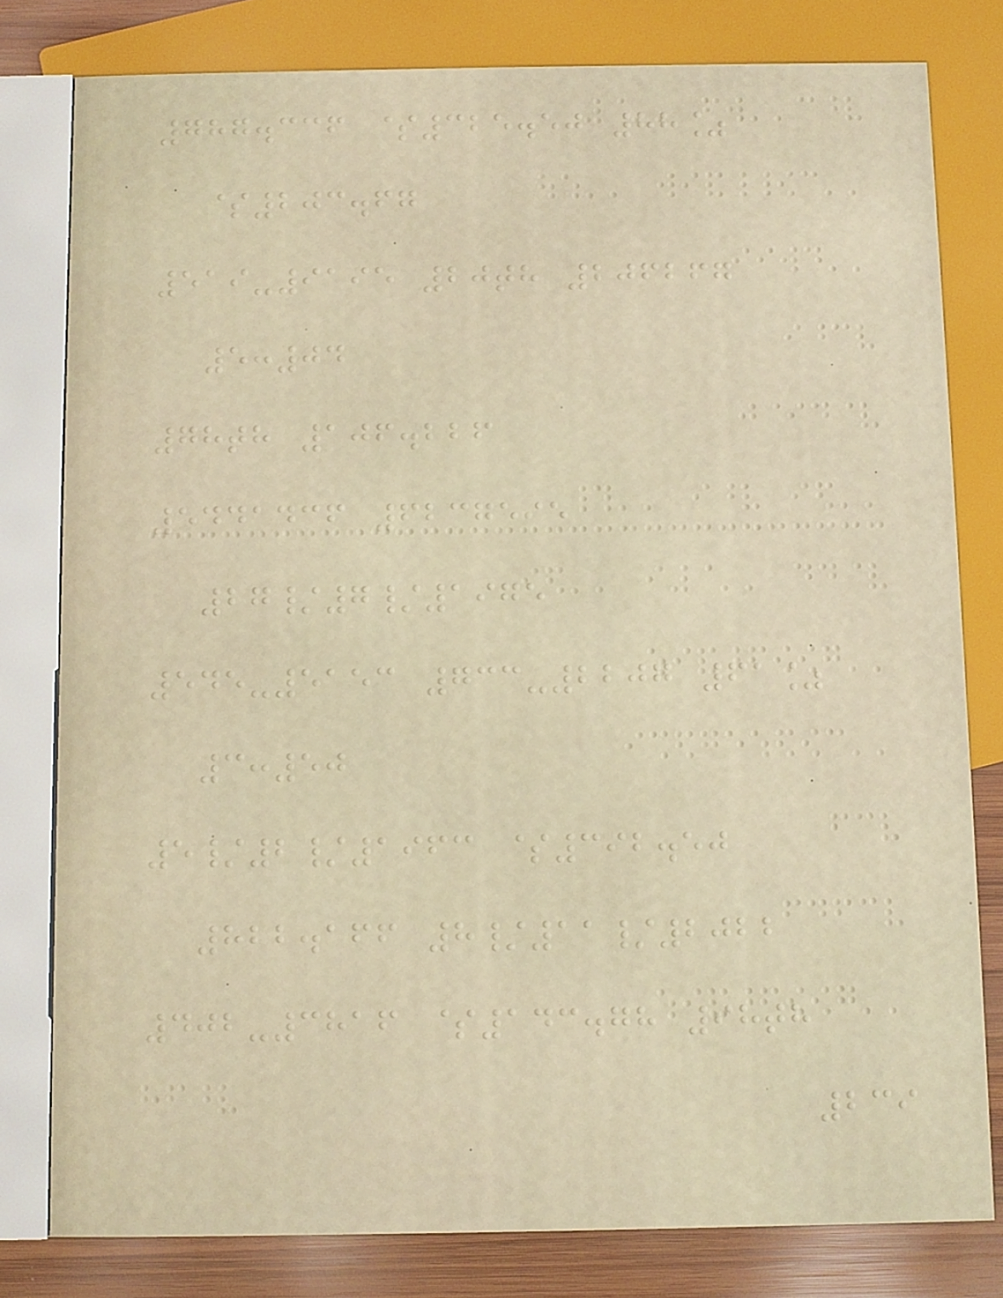787.336 $325.50 88%
$203.67
519-9195 20th 206267
5:04
78th 106.226
5441436 6237595
27/7/1975
545-5153 733-2207 61%
3:50
5/2/1963 $392.50
822.166 8/11/2022
402-3816 $143.78 98th
239
